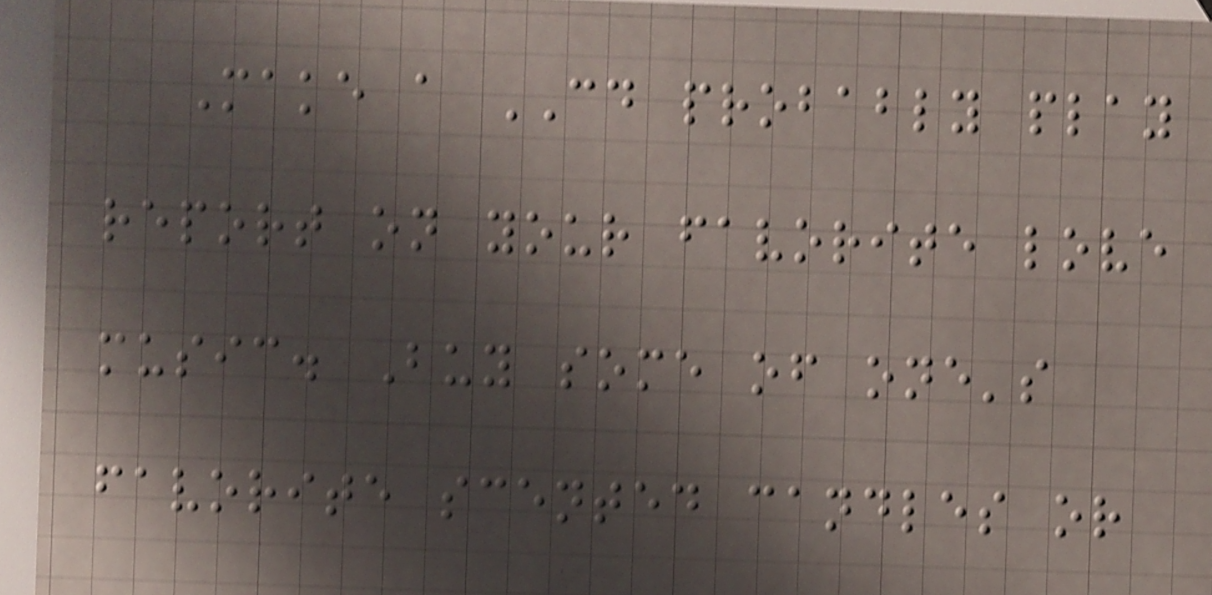Make a CD probably play
report on your favorite love
music. Buy some of one's
favorite scented candles or
